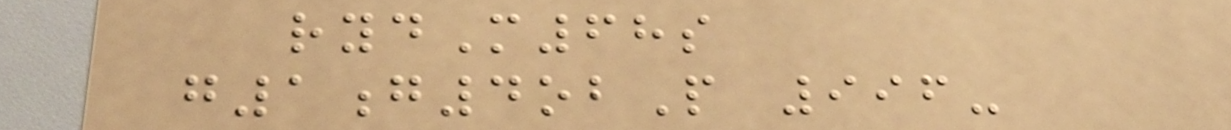rydM68s
g1g4obP 996-
